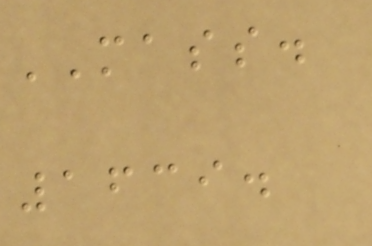MASS.
1639.
